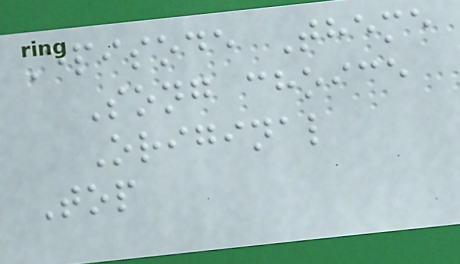Episode Theme
Song choice
Original
Top
